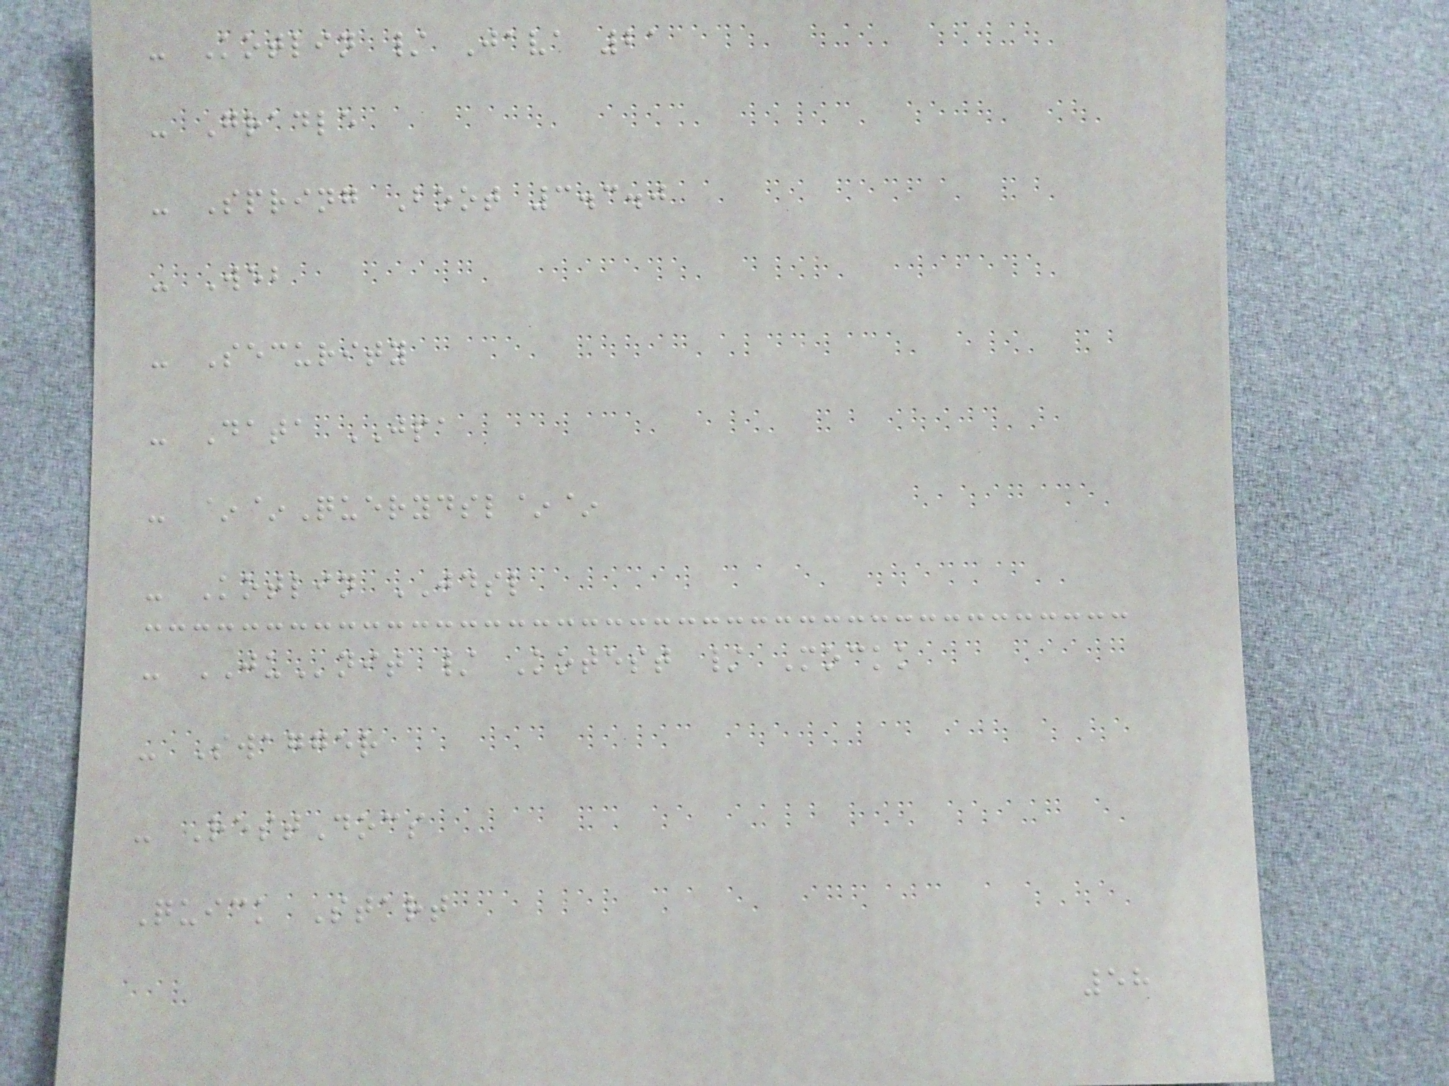- Kotlin / Java 21
- Gradle
- Spring Boot 3.3.0
- Web
- Security
- Data JPA
- ~~Querydsl~~
- Kotlin JDSL
- JUnit / Kotest / Mockk
- Swagger
- RestDocs
Quick Start
58
